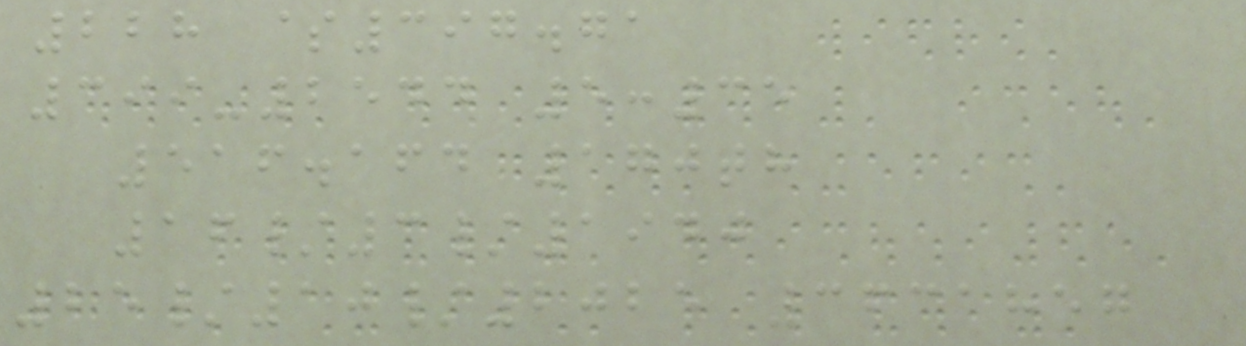228 $397.71
399-2544 5:35
516.164 170th
16/3/1940
25/10/2025 3631857
